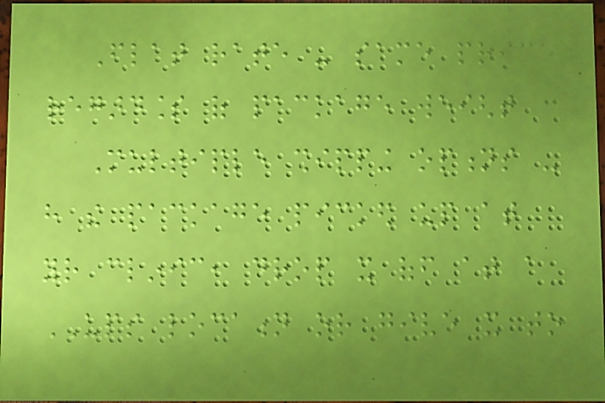Flat rate - same price
regardless of package weight
Multiple shipping options -
have the package picked up at
your clinic, drop it off at a
UPS location or give it to
